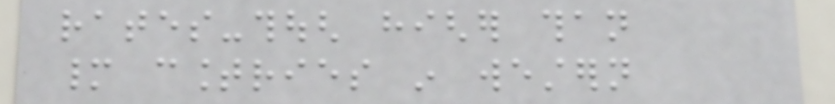rates-though higher than
many countries in western
